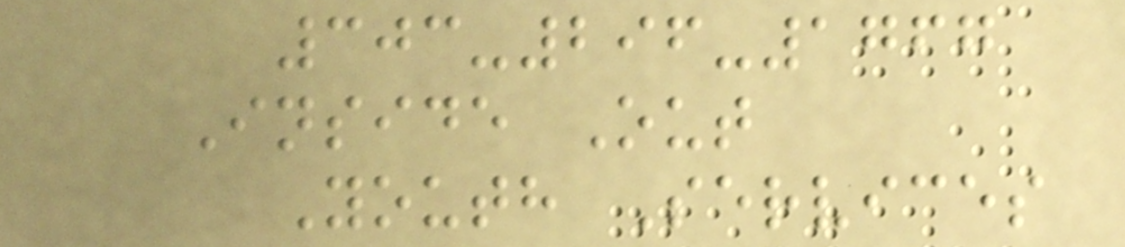303-296-1767
Inside Out
Youth Services
